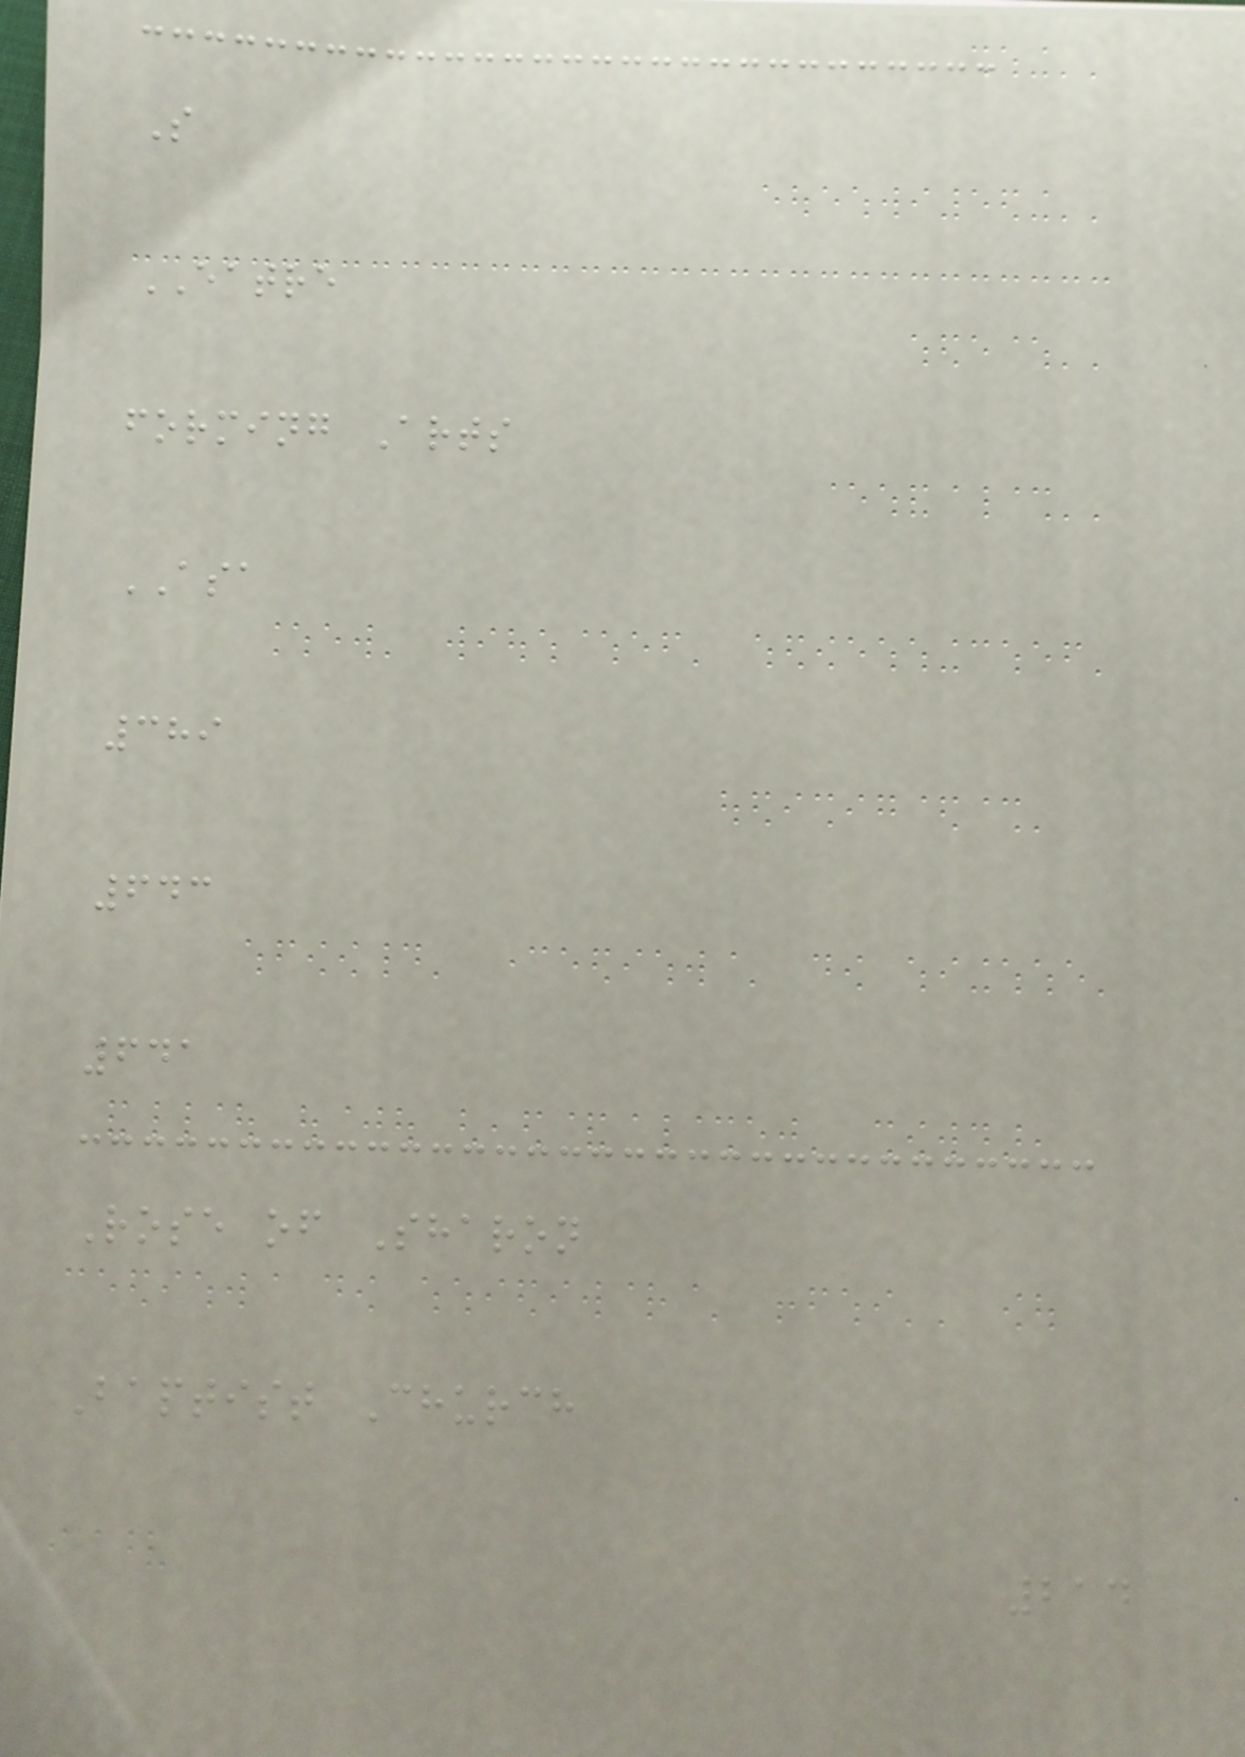S
EATRE
forming Arts
ASA
389
643
641
Rose of Sharon
Baptist Church
214
